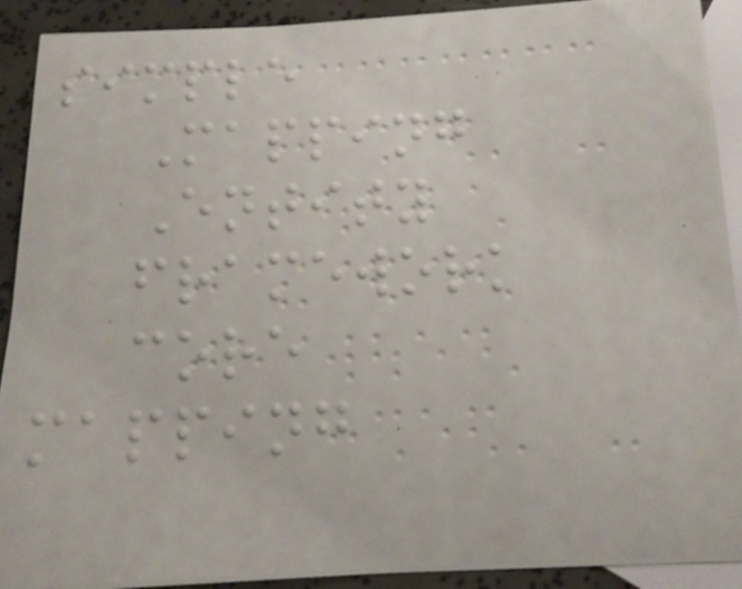simple
Mapping
Entity
framework
core
mapping
